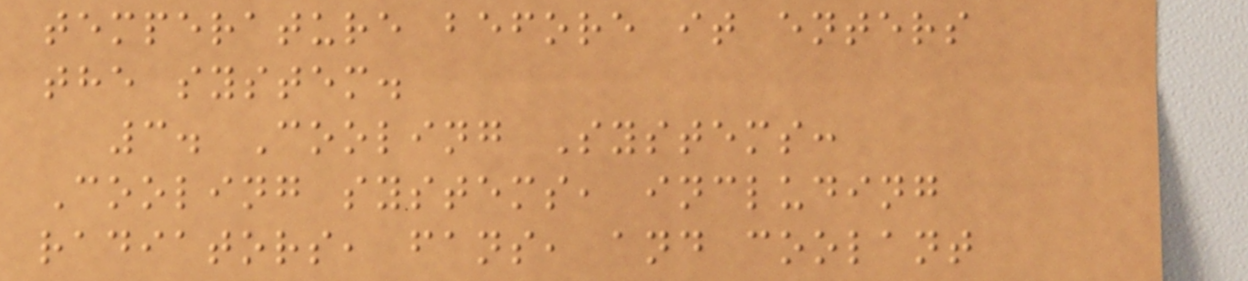temperature before it enters
the system.
3. Cooling Systems:
Cooling systems, including
radiators, fans, and coolant
